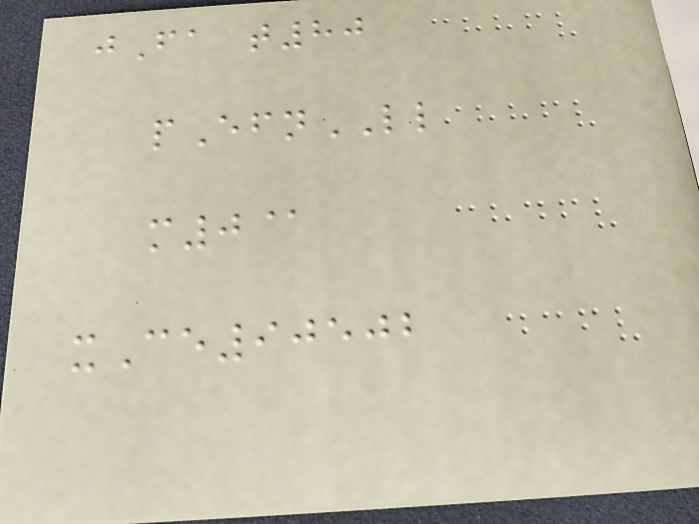jFa t80
pEfnLL
m0@
xCe90502
